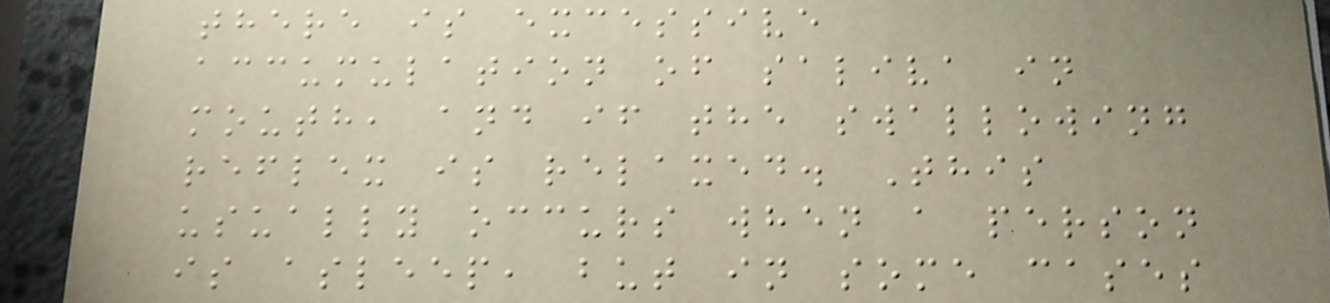there is excessive
accumulation of saliva in
mouth, and if the swallowing
reflex is relaxed. This
usually occurs when a person
is asleep, but in some cases
